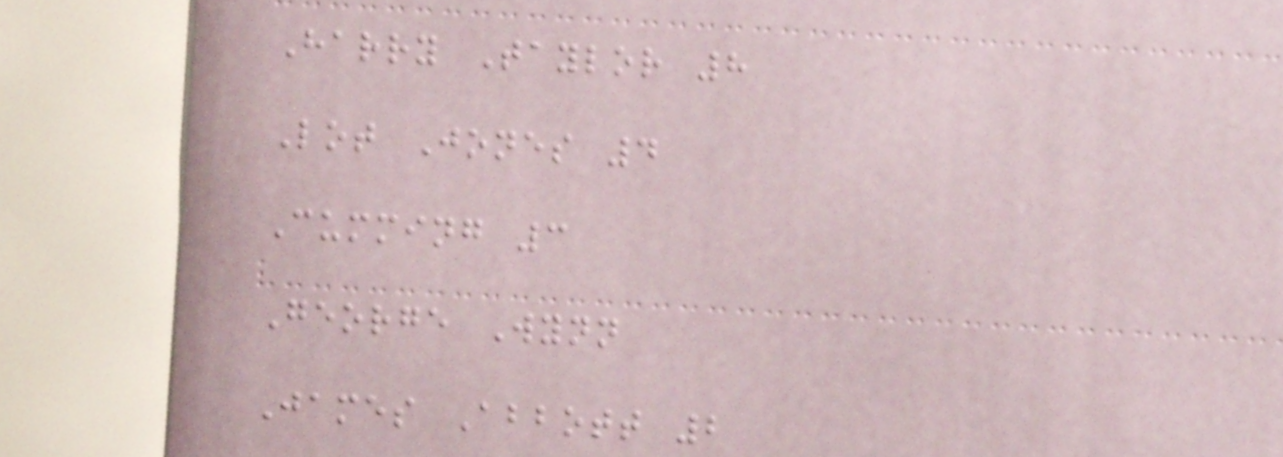Harry Taylor 8
Lot Jones 4
Cumming 3
George Wynn
James Abbott 2
